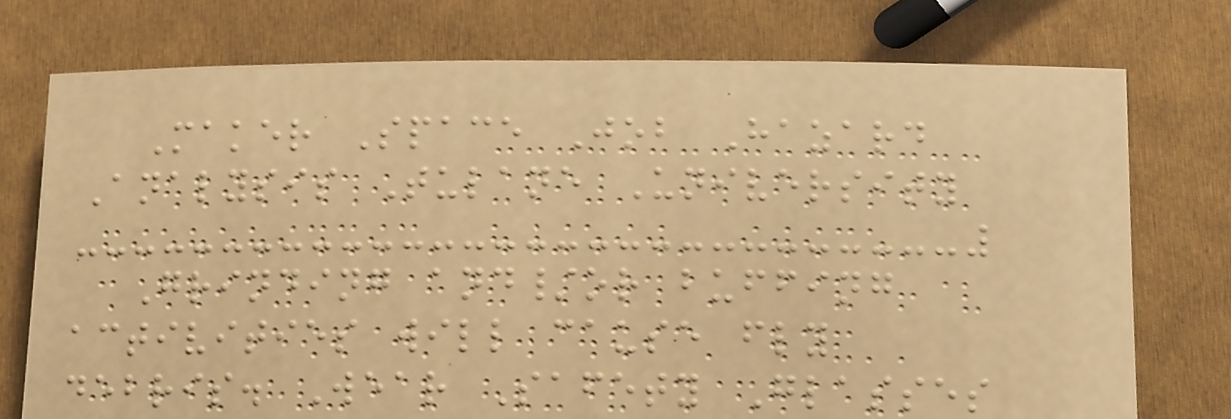Maker Space Job Hazard
Analysis Tulane University
Grinding and/or buffing
activities will cause fly
debris. Wear Safety Glasses
